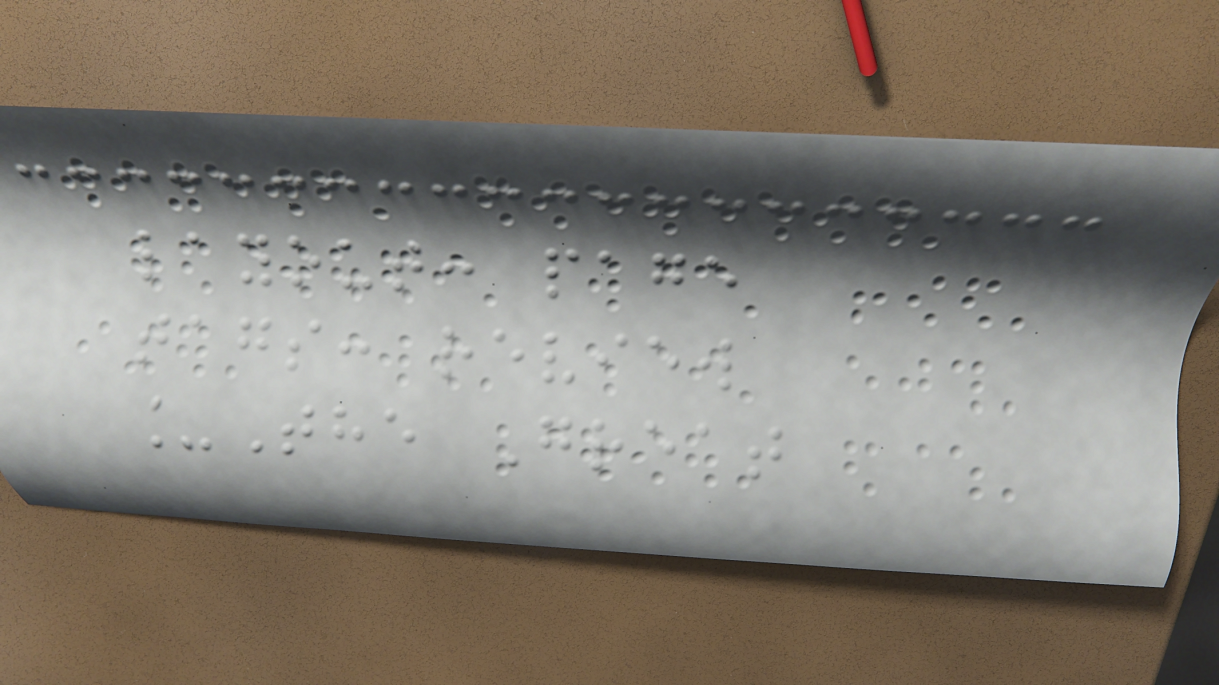layout: page
tags: review
_The Great
